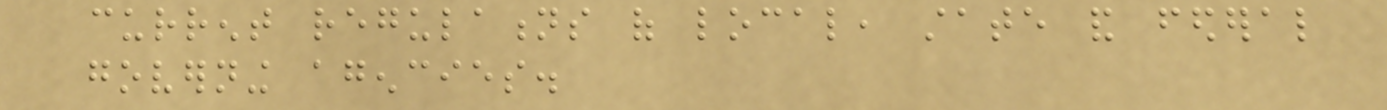current regulations of local, state and federal
governing agencies.
